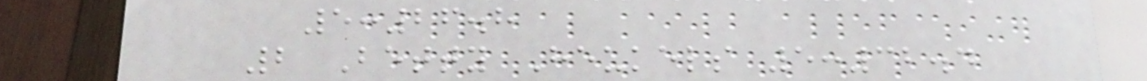5:26.8
2 Betty Heukels 5:32.4
